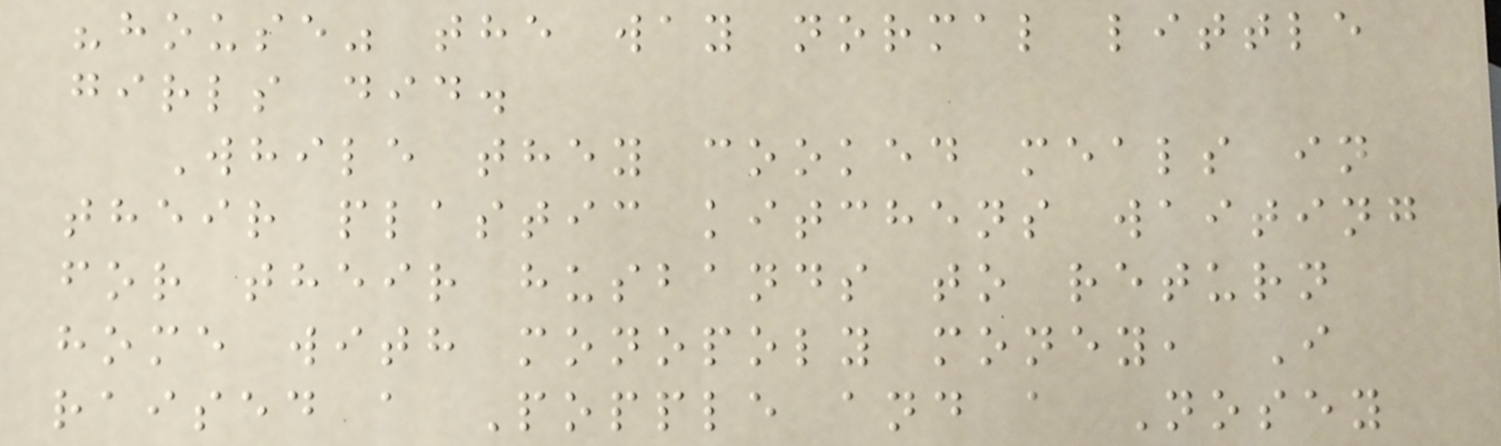"house" the way normal little
girls did.
While they cooked meals in
their plastic kitchens waiting
for their husbands to return
home with monopoly money, I
raised a Popple and a Nosey
